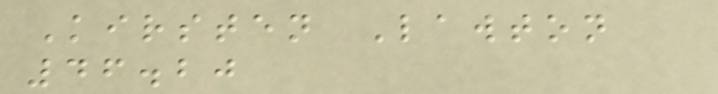Kirsten Lawton
46.20
